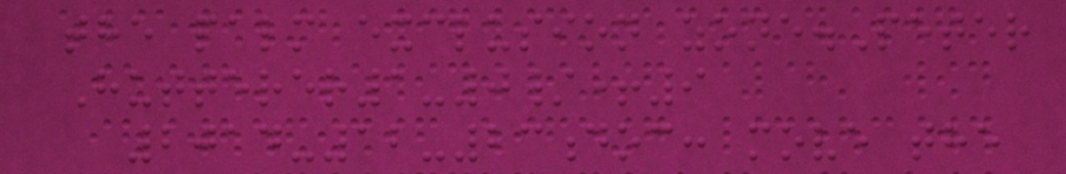the palm exclusion zone.Peter
Hutterer1-0/+9
2014-12-23doc: move the
